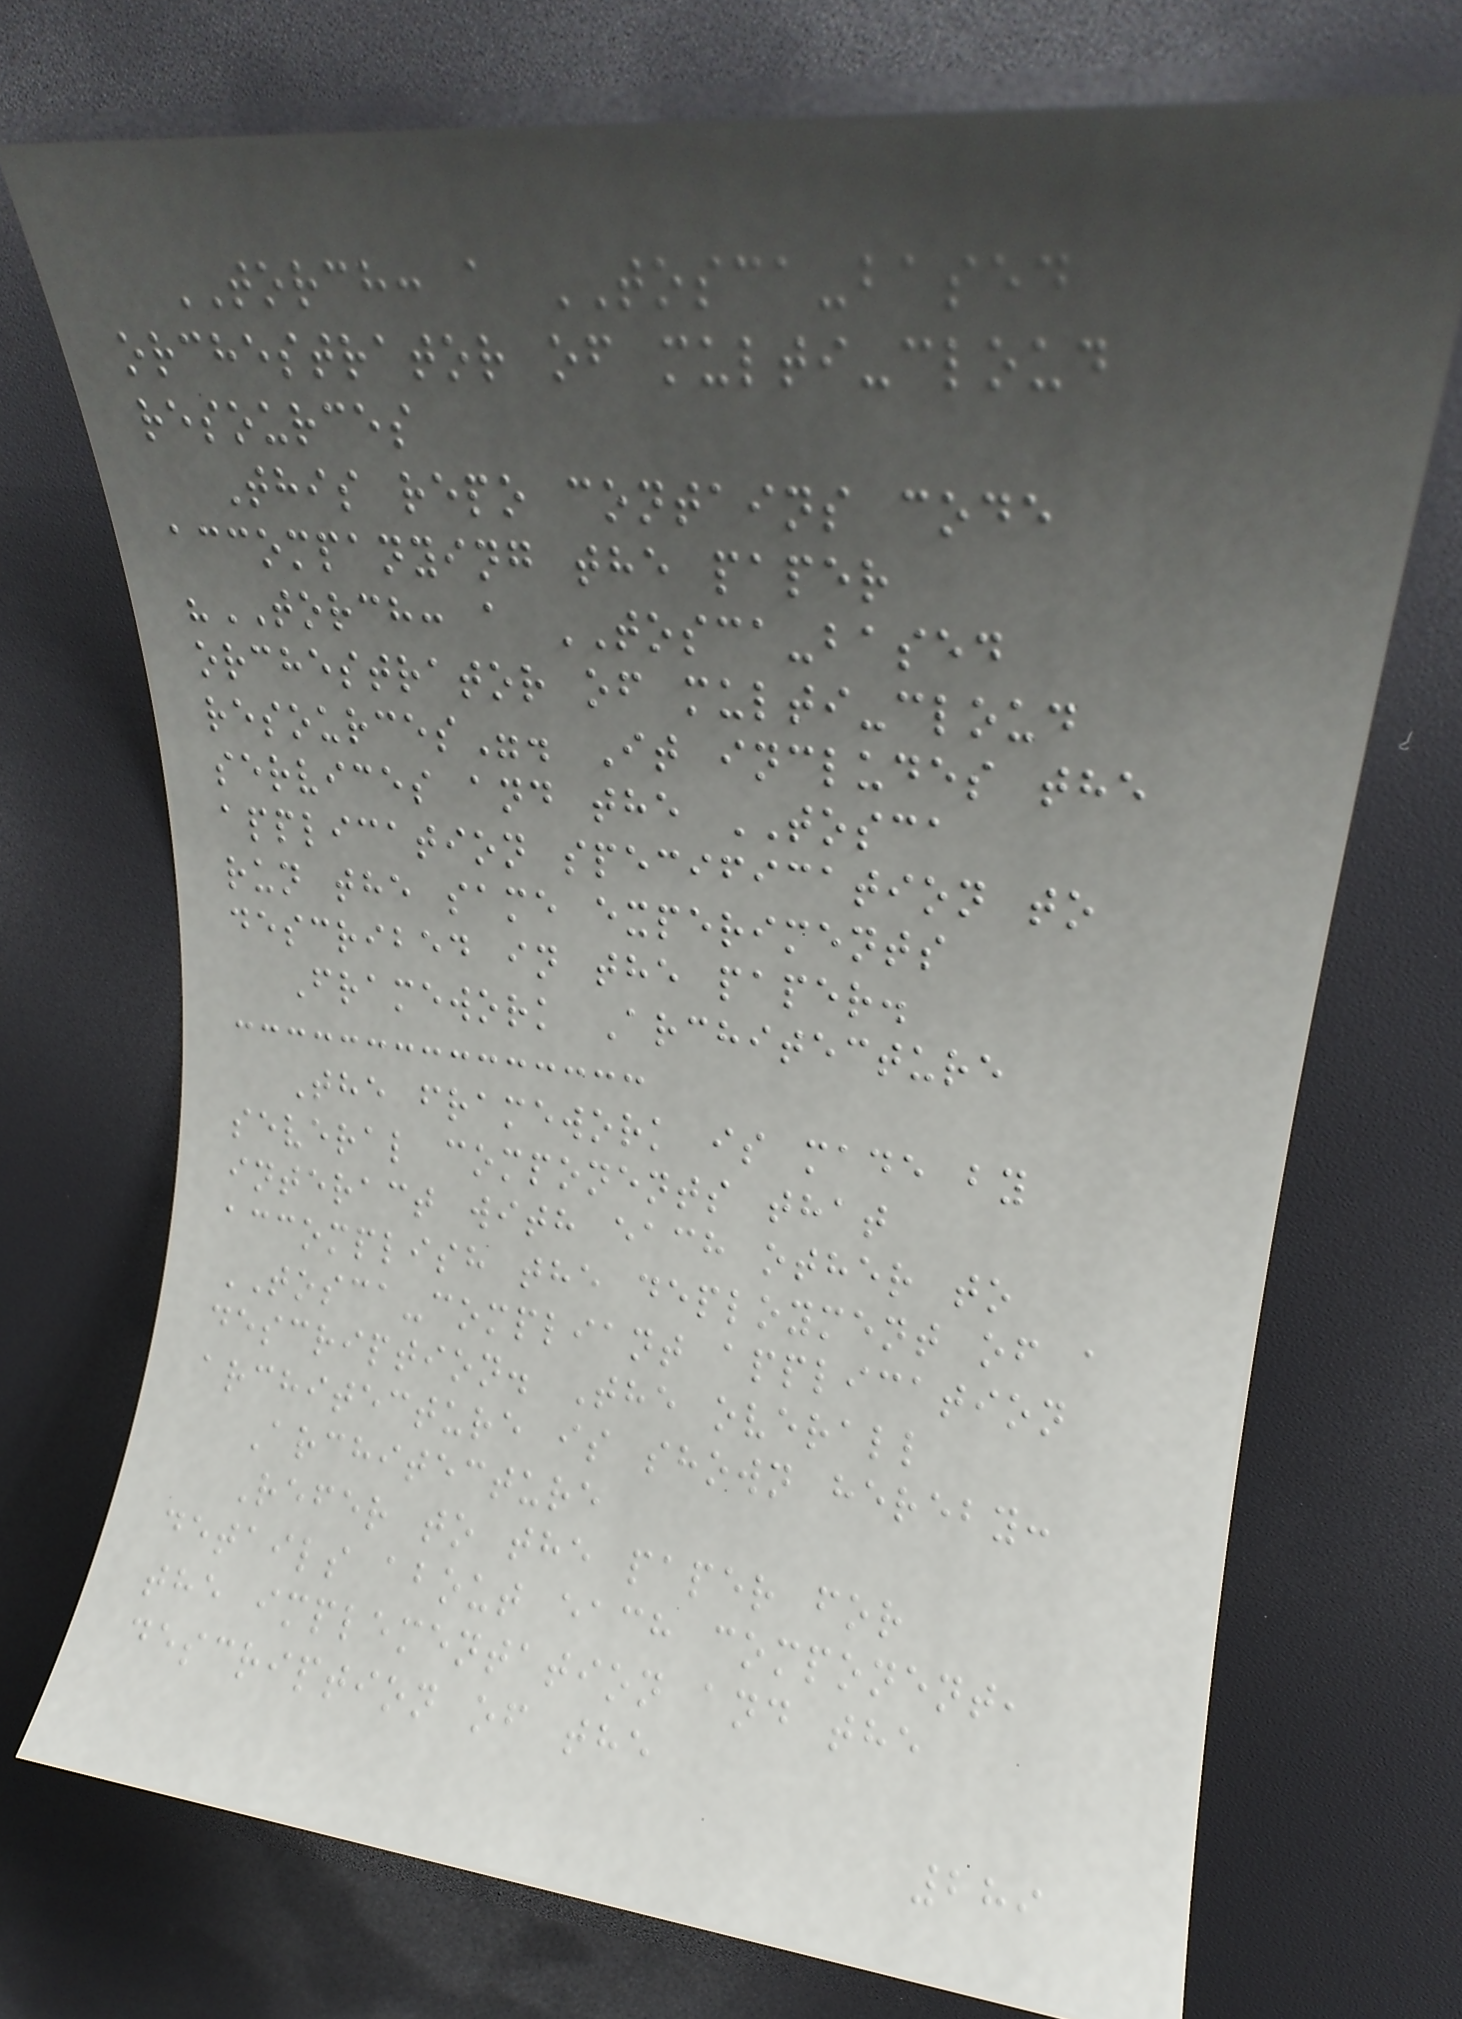TORCH: a TOSCA-based
orchestrator of multi-cloud
resources
This repo contains code
accompanying the paper
"TORCH: a TOSCA-based
orchestrator of multi-cloud
resources". It includes the
services and the TOSCA
application specification to
run the same experiments
described in the paper.
Framework Architecture
The framework is made by
several components that
interact with each other to
accomplish the deployment of a
TOSCA-compliant application
description. The overall
architecture is shown hereby:
Architecture
Refer to the paper for
details about each component,
the implementation and the
description of the
289
